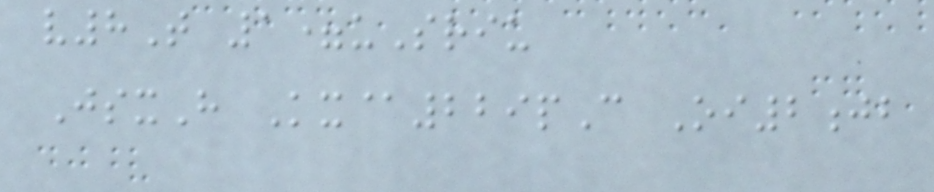v8T 1=uSriu
JsxH Kx@229pC Oi2jb
